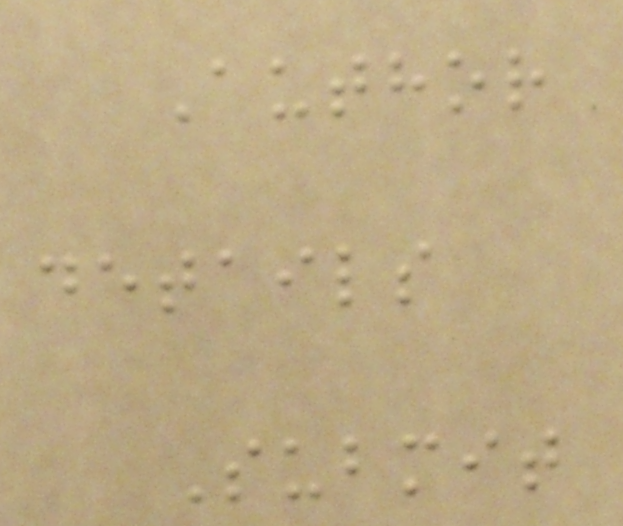Author
details
Submit
